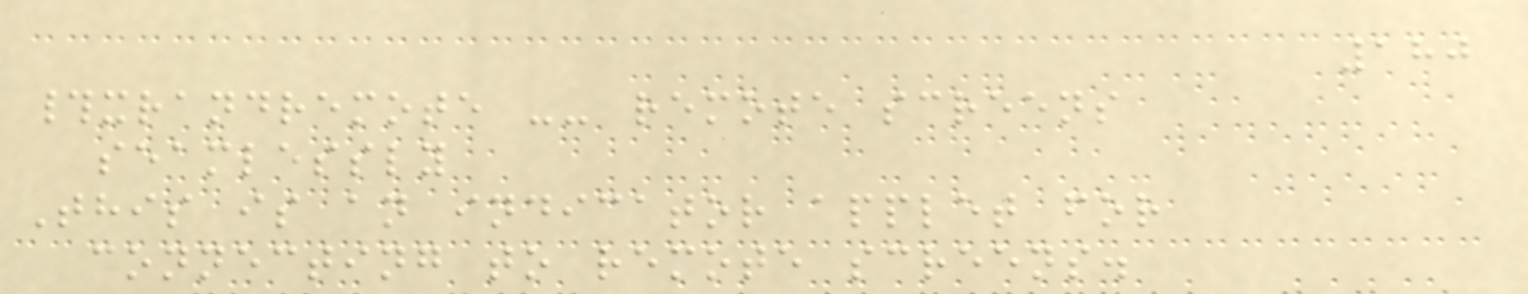180
#xrandremote -- remote screens
seamlessly
This is an indicator applet for
connecting to remote screens.
